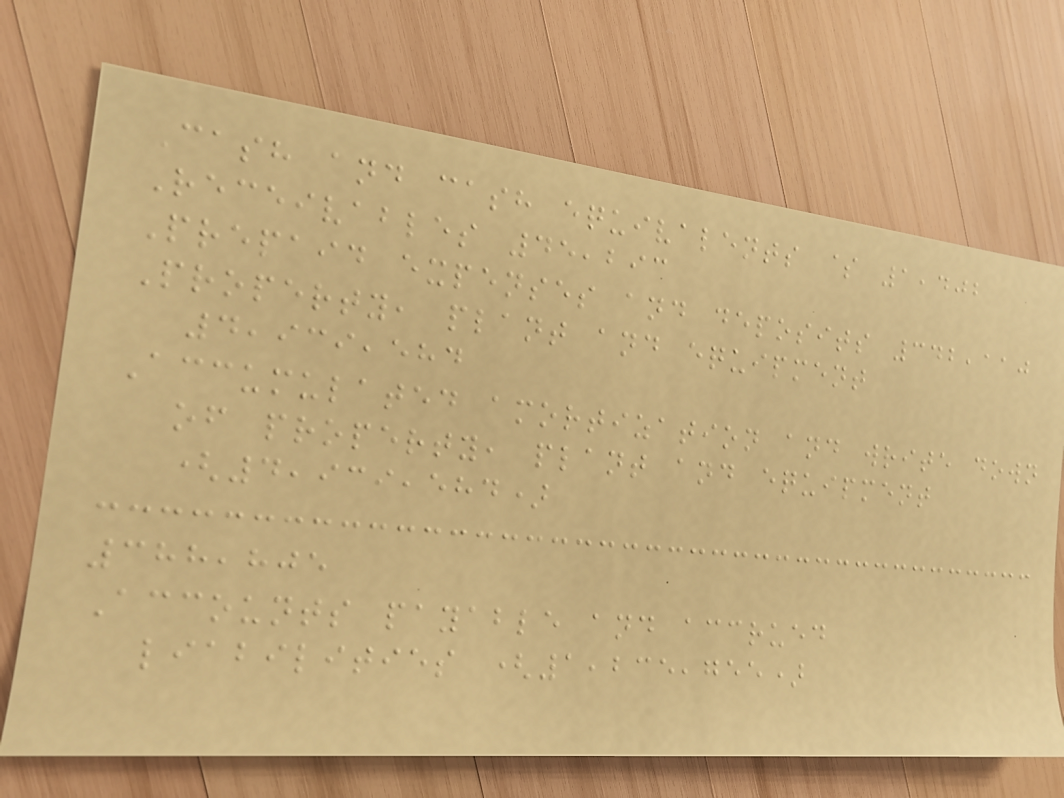Cash and cash equivalents $ 1,402
Receivables 45,293
Prepaid expenses and deposits 342,110
Property, plant and equipment
4,939,584
Accumulated amortization and write down
of property, plant and equipment
(4,939,584)
388,805
Accounts payable and accrued
liabilities (1,235,755)
